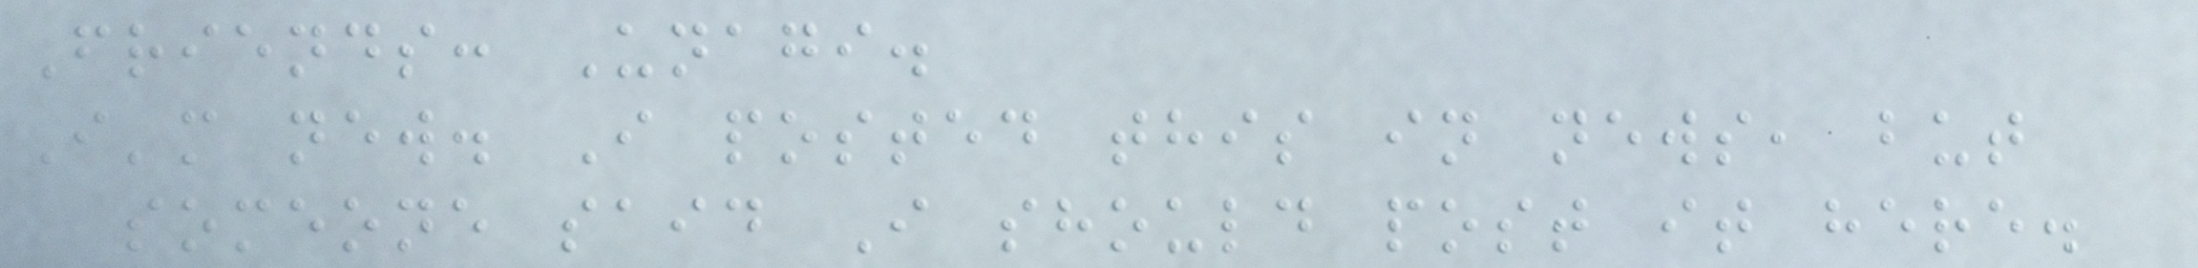Friends: Unagi.
I'm new. I posted this in news, but
someone said I should post it here.
